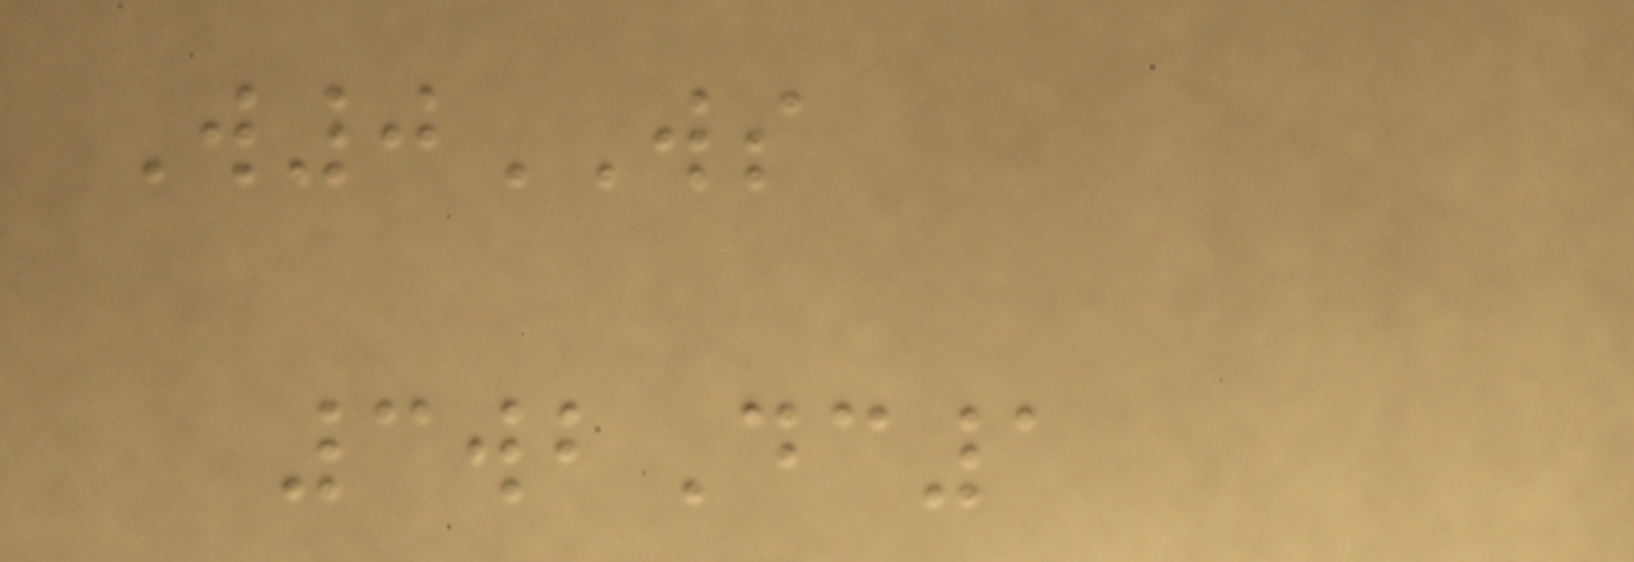W0WS
3wbDc1
